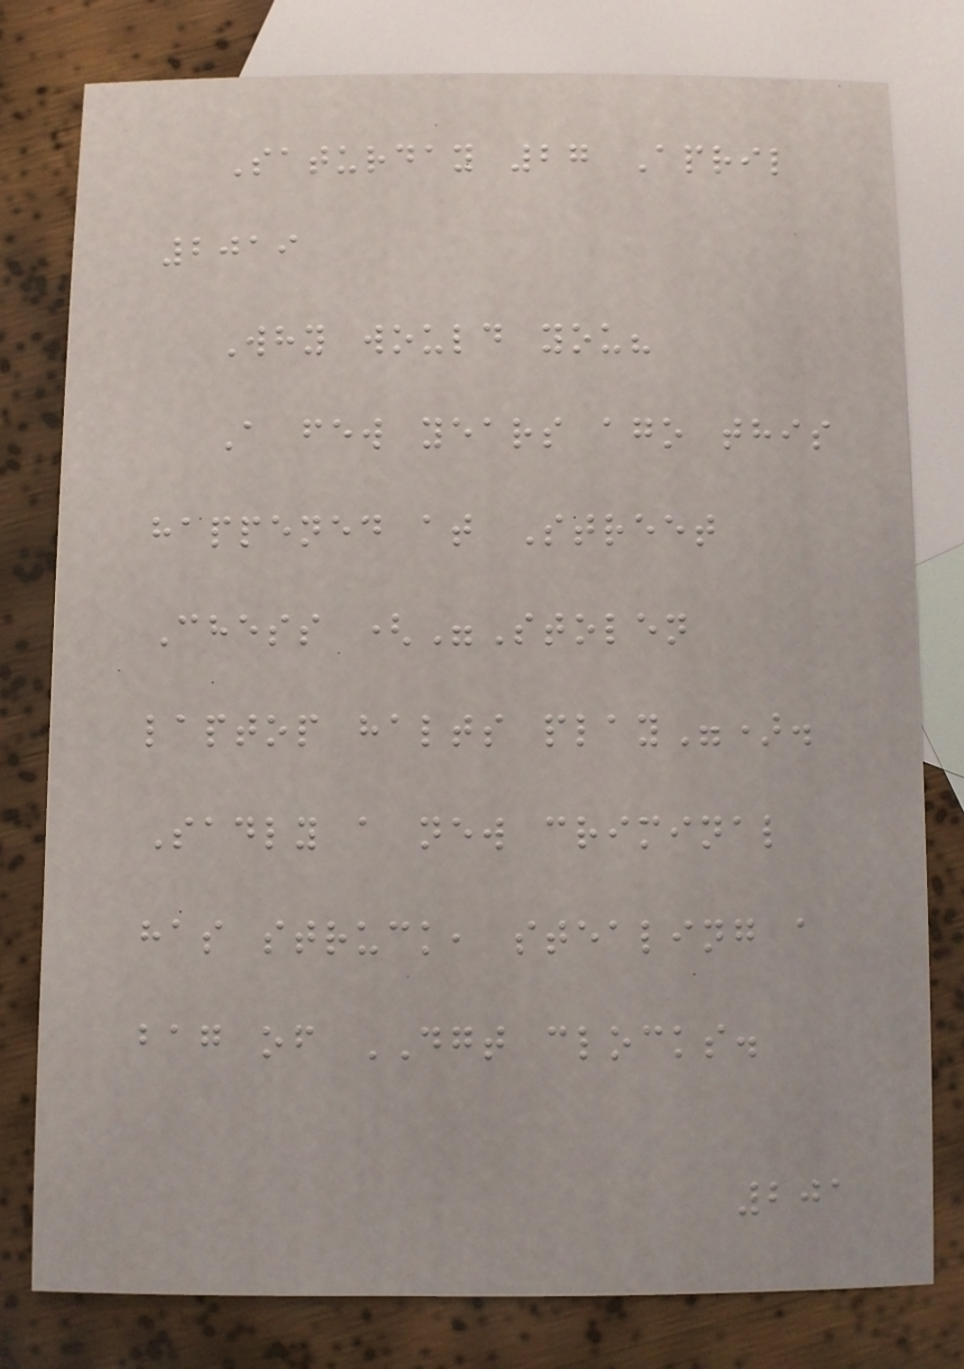Saturday 27 April
2019
Why would you?
A few years ago this
happened at Street
Chess ("Stolen
laptop halts play").
Sadly a new criminal
has struck, stealing a
bag of DGT clocks.
201
